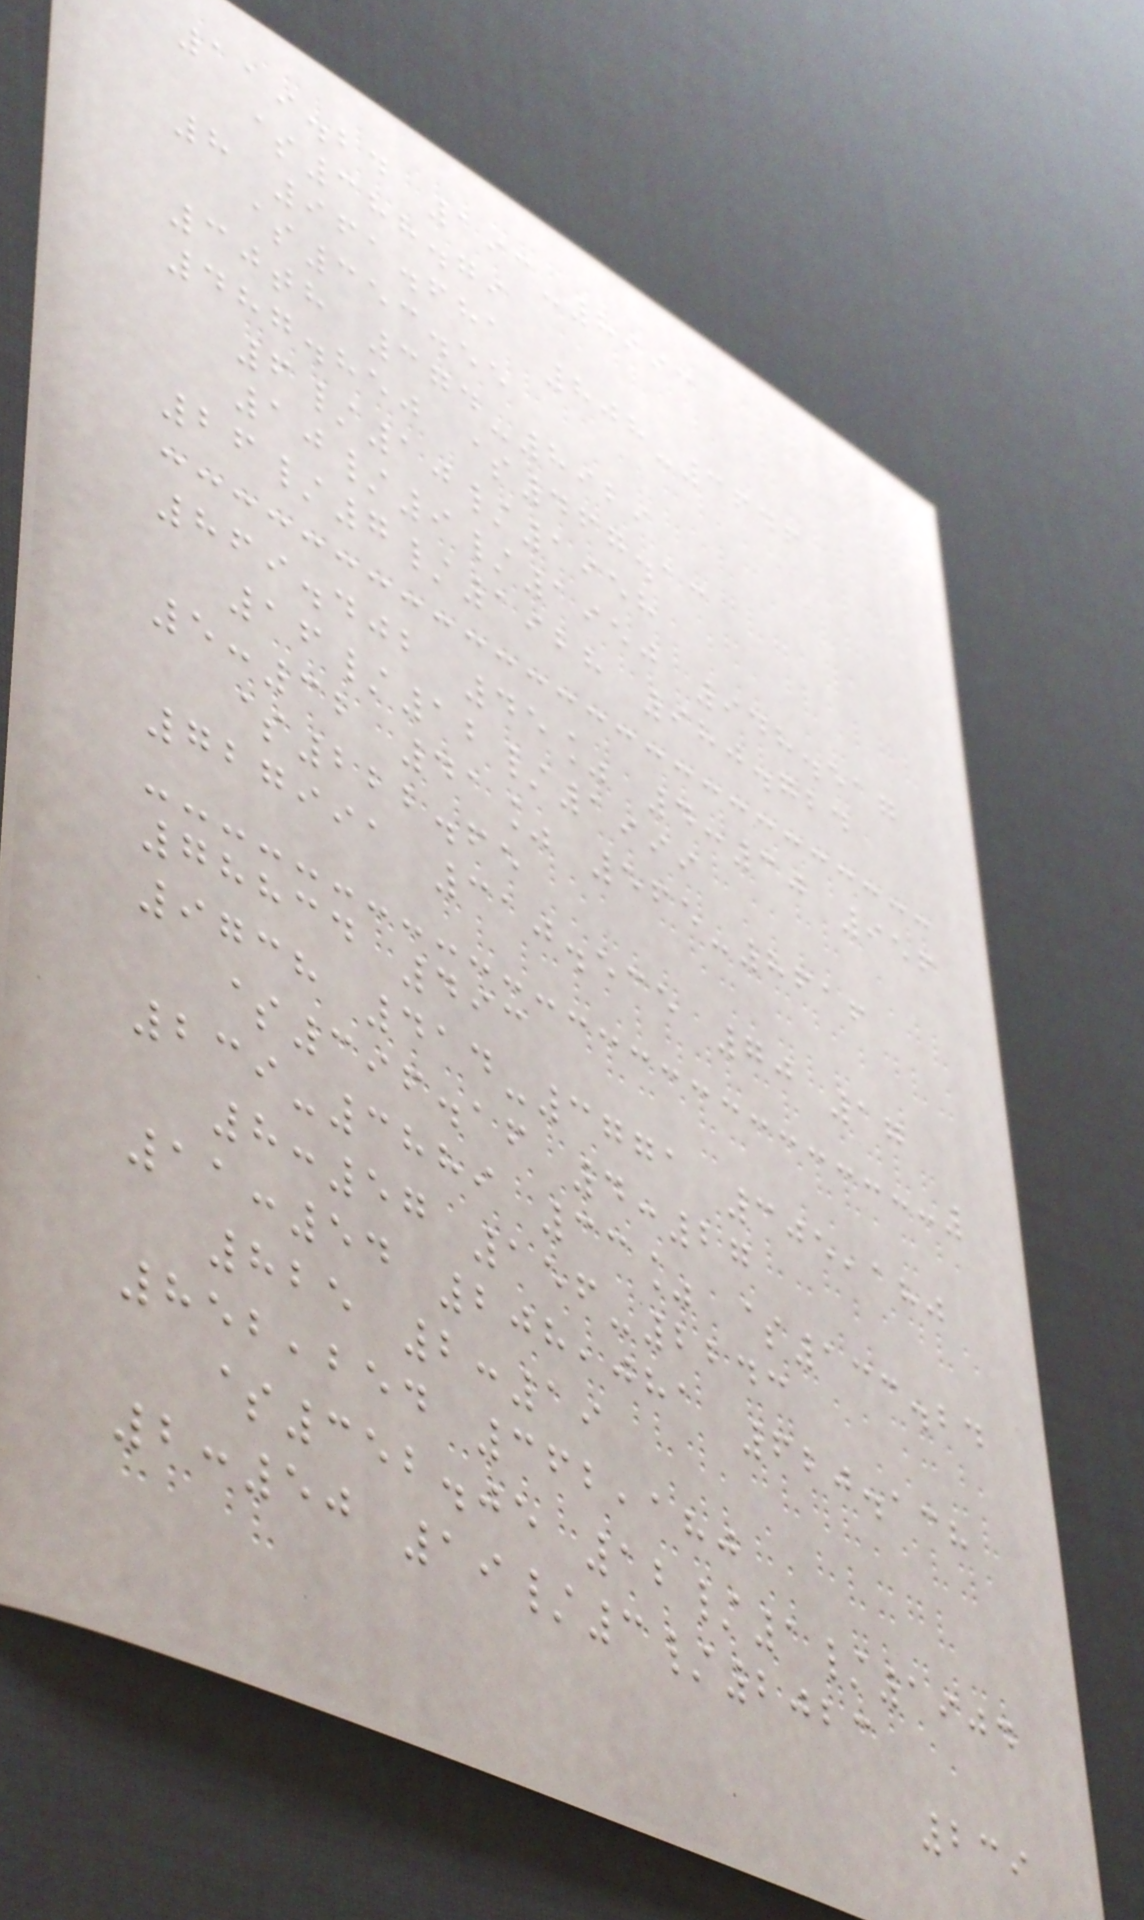119.24 193-8993
$388.79
8 961.681 808-3646
$353.55
30th 374-8929
487.850 $467.13
6/10/1958
10/9/1950 948.517
26/7/1928 980.724
869.402 45% 4:30 956
16/12/1999
5:32 41% 565-8616
$222.65
727991 310.535 70 17
78834 493
9738 414-3771 305,180
$396.16 4:27
239-3889 33% $133.24
8:57 156-2243
11:54 208,081 620.138
825 2:19
852,254 362,180
$352.05 12/1/1904
2:50 19/3/2023
239
